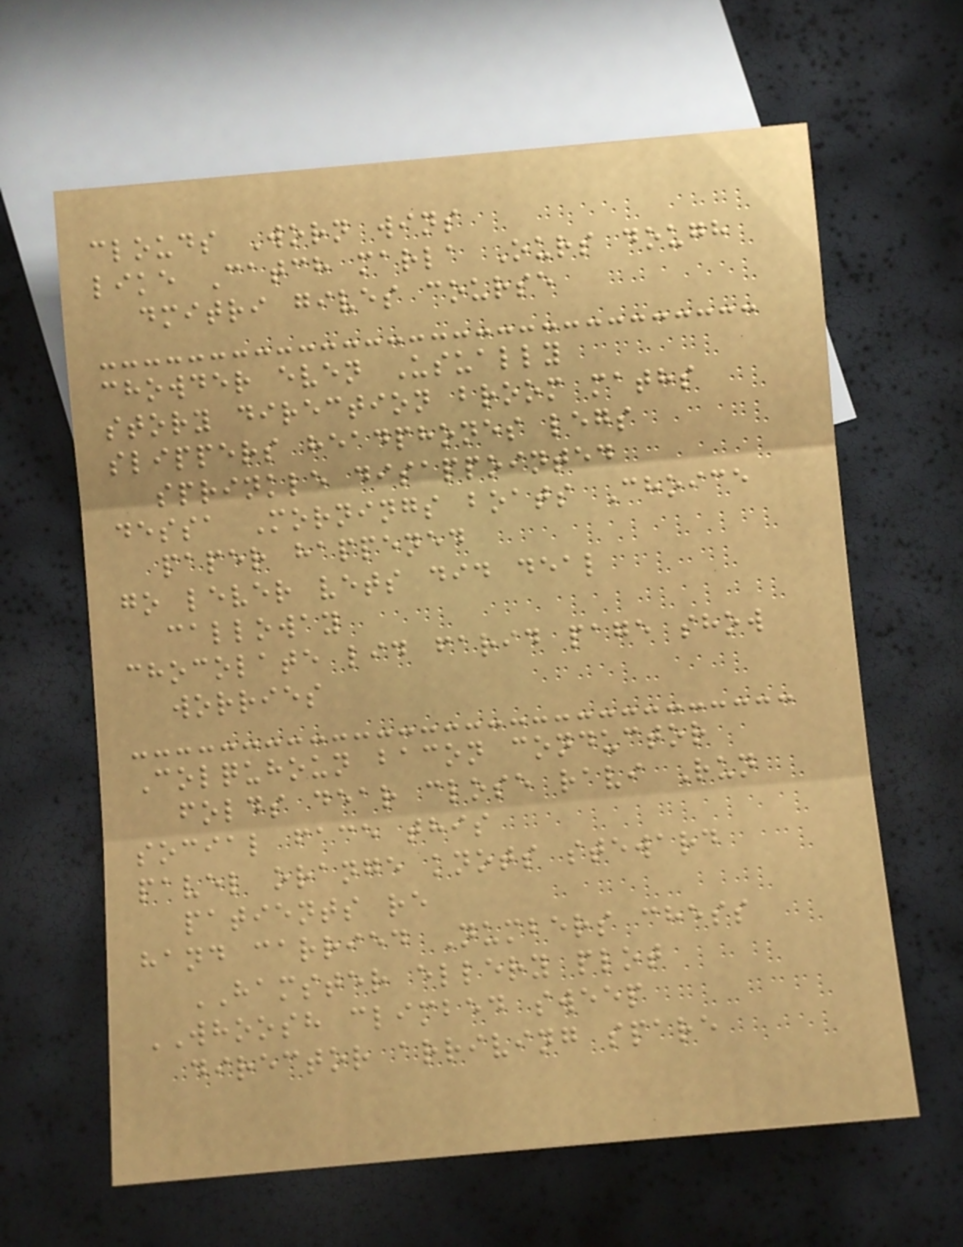clouds Worn wins
like Catch marla Ours dough
dmitri gives course
chowder even Usually
story direction broom maths
slippers headphones legs
sprinkle disappointed
dessa Mornings boats Choice
paper happened
go lever vets did deal
calloway
chocolate lid farid page show
worries
Colquhoun bacon conductor
folds dear close ravi Run
social face this
pavel orange knots steward
patients re
hand carried Numbers chess
HAMSTER ellery plot
WHOOSH climbed sweep
director arriving spare
